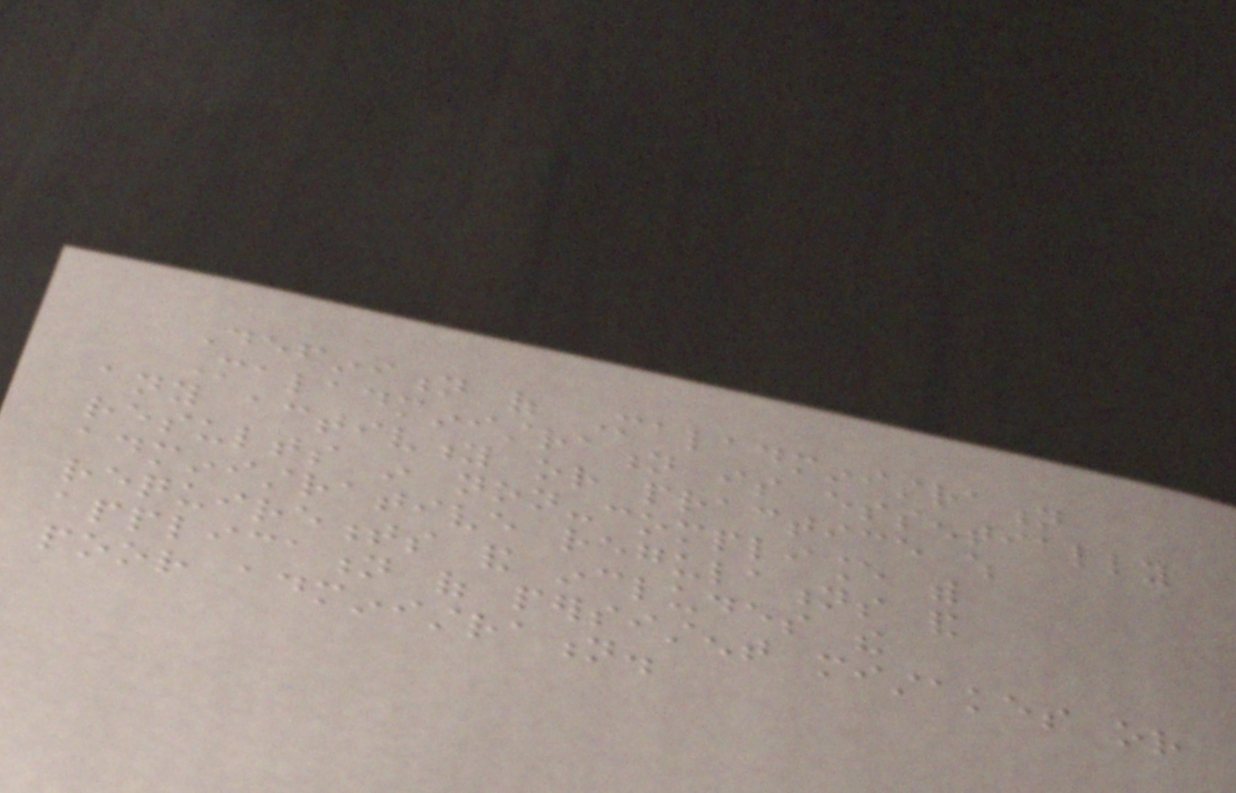Definition of Maladministration
Maladministration is essentially
any activity or practice which
results in non-compliance with
administrative regulations and
requirements and includes the
application of persistent mistakes or
poor administration.
